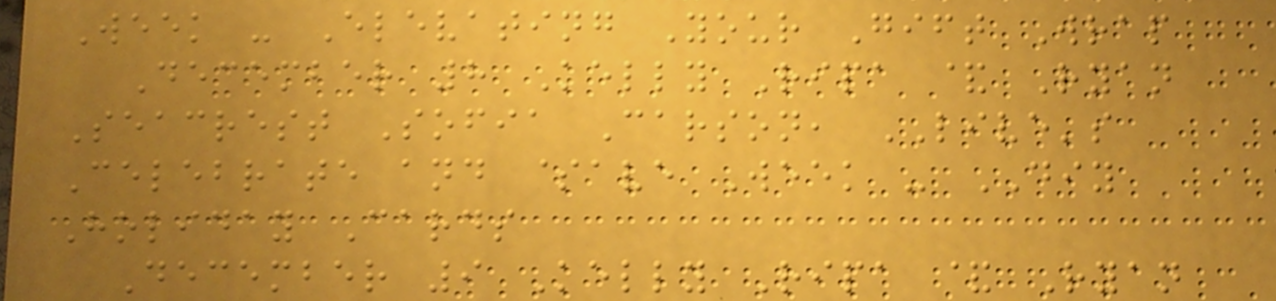Week - Elevating Your Gift Wrap
December 8 Kelly Ripa & Ryan
Seacrest Sofia Carson, LIVE's
Celebrate and $ave Week - DIY
Holiday Cards
December 9 Kelly Ripa & Ryan
